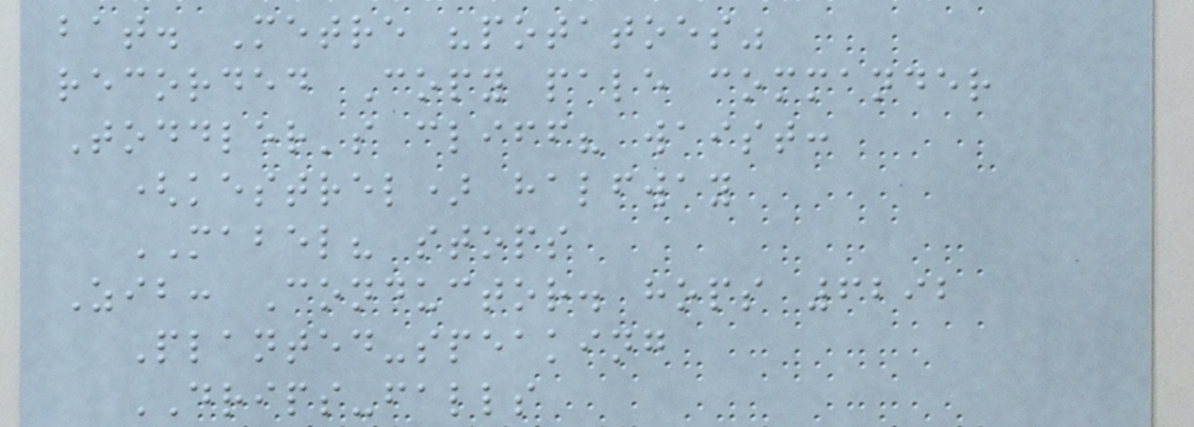bat. Metre "potatoes"
recorded Copy pale commander
Toddler's cliff? waist:
(kestrel) halfway
MABEL? stops
Zib: Conductor. hops 6292
Planted-speaking
DRIPS-falls
